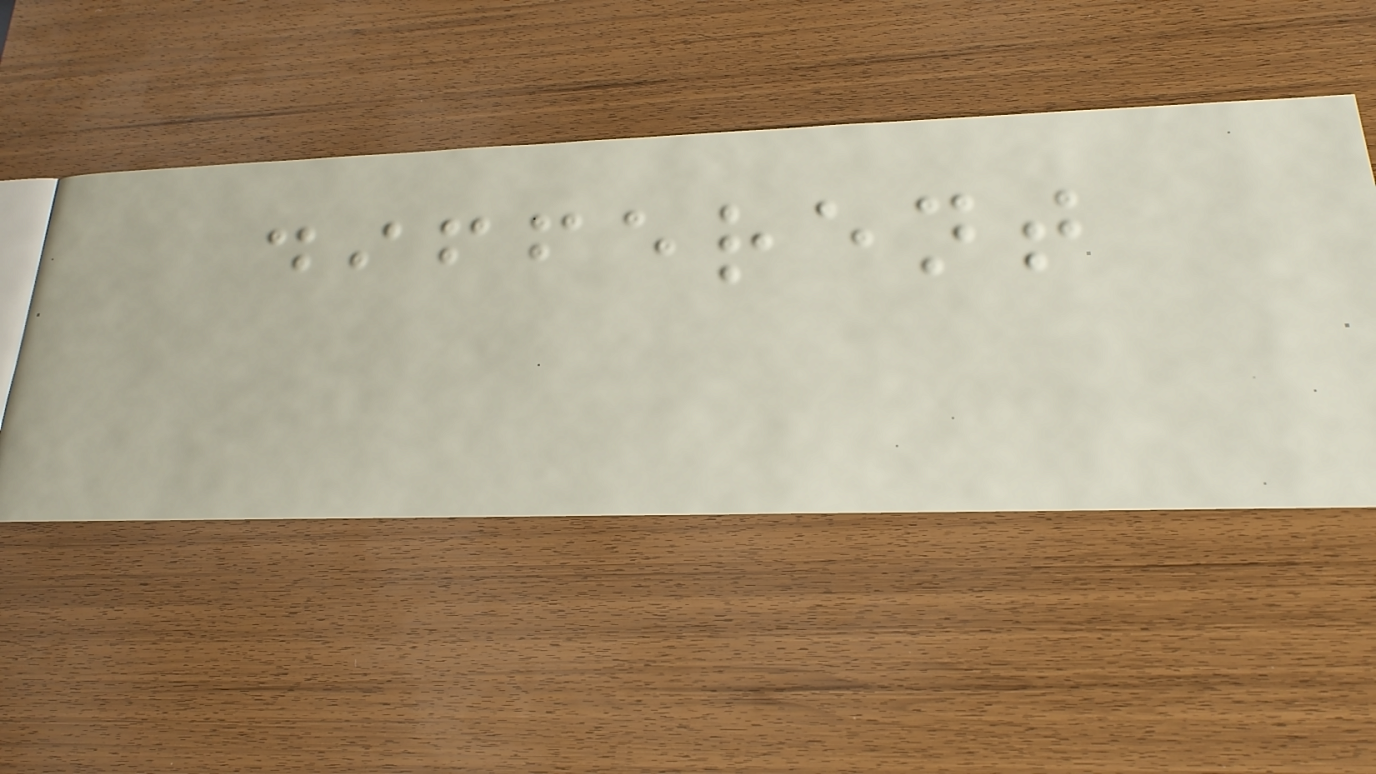different
